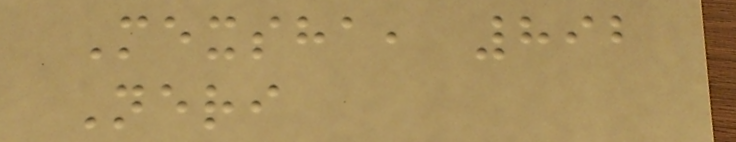Mexsha, 892
Neri
